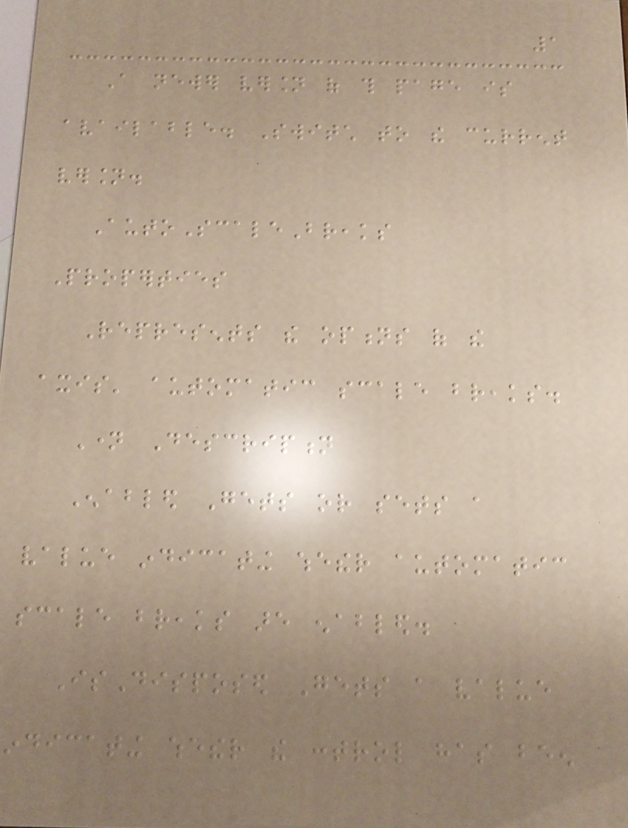1
A newer version of this page is
available. Switch to the current
version.
AutoScaleBreaks
Properties
Represents the options of the
axis' automatic scale breaks.
Name Description
Enabled Gets or sets a
value indicating whether automatic
scale breaks are enabled.
IsDisposed Gets a value
indicating whether the control has been
